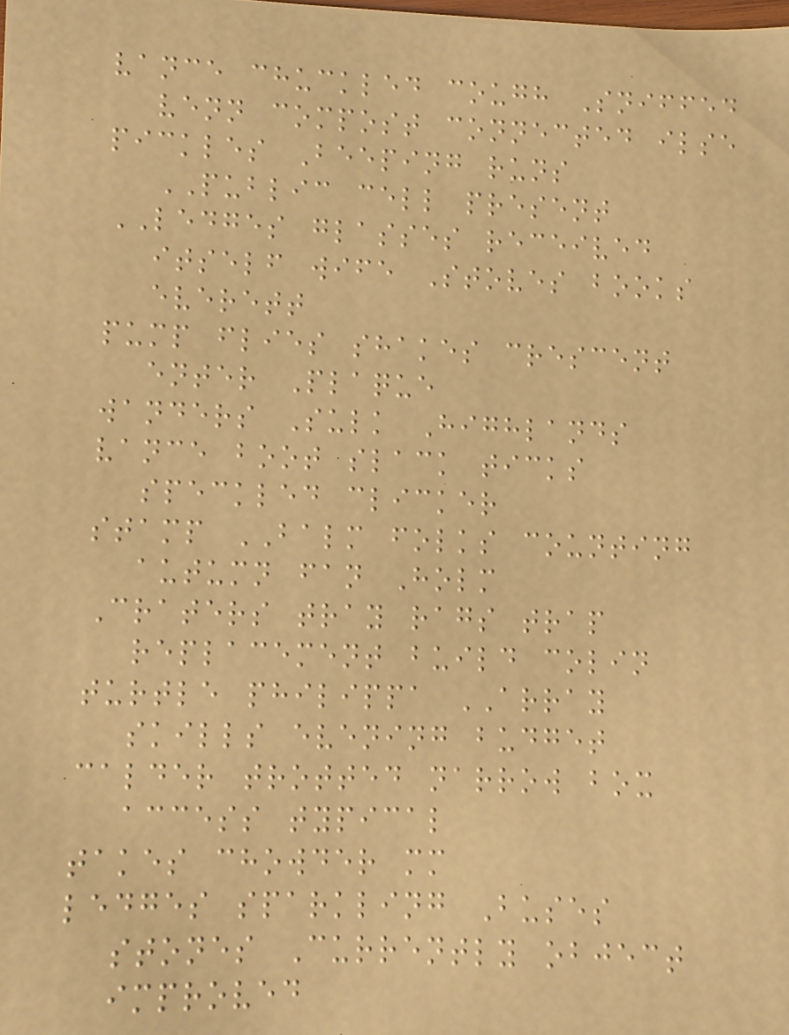vance chuckled cough Sniffed
venn compost connected ilse
pickles Beeping runs
PUBLIC cell present
LEDGES glasses received
itself wife Stoves books
everett
pump flies shakes crescent
enter Plaque
wanders Sulk Highlands
vance boot slack ticks
speckled clicker
stamp BALM folks counting
autumn fan Holm
Craters tray rags trap
replacement build colin
turtle philippa ARRAY
skills evening budget
calder trotted narrow box
access typical
takes chowder mm
ledges sparkling Buses
stones Currently object
improved
